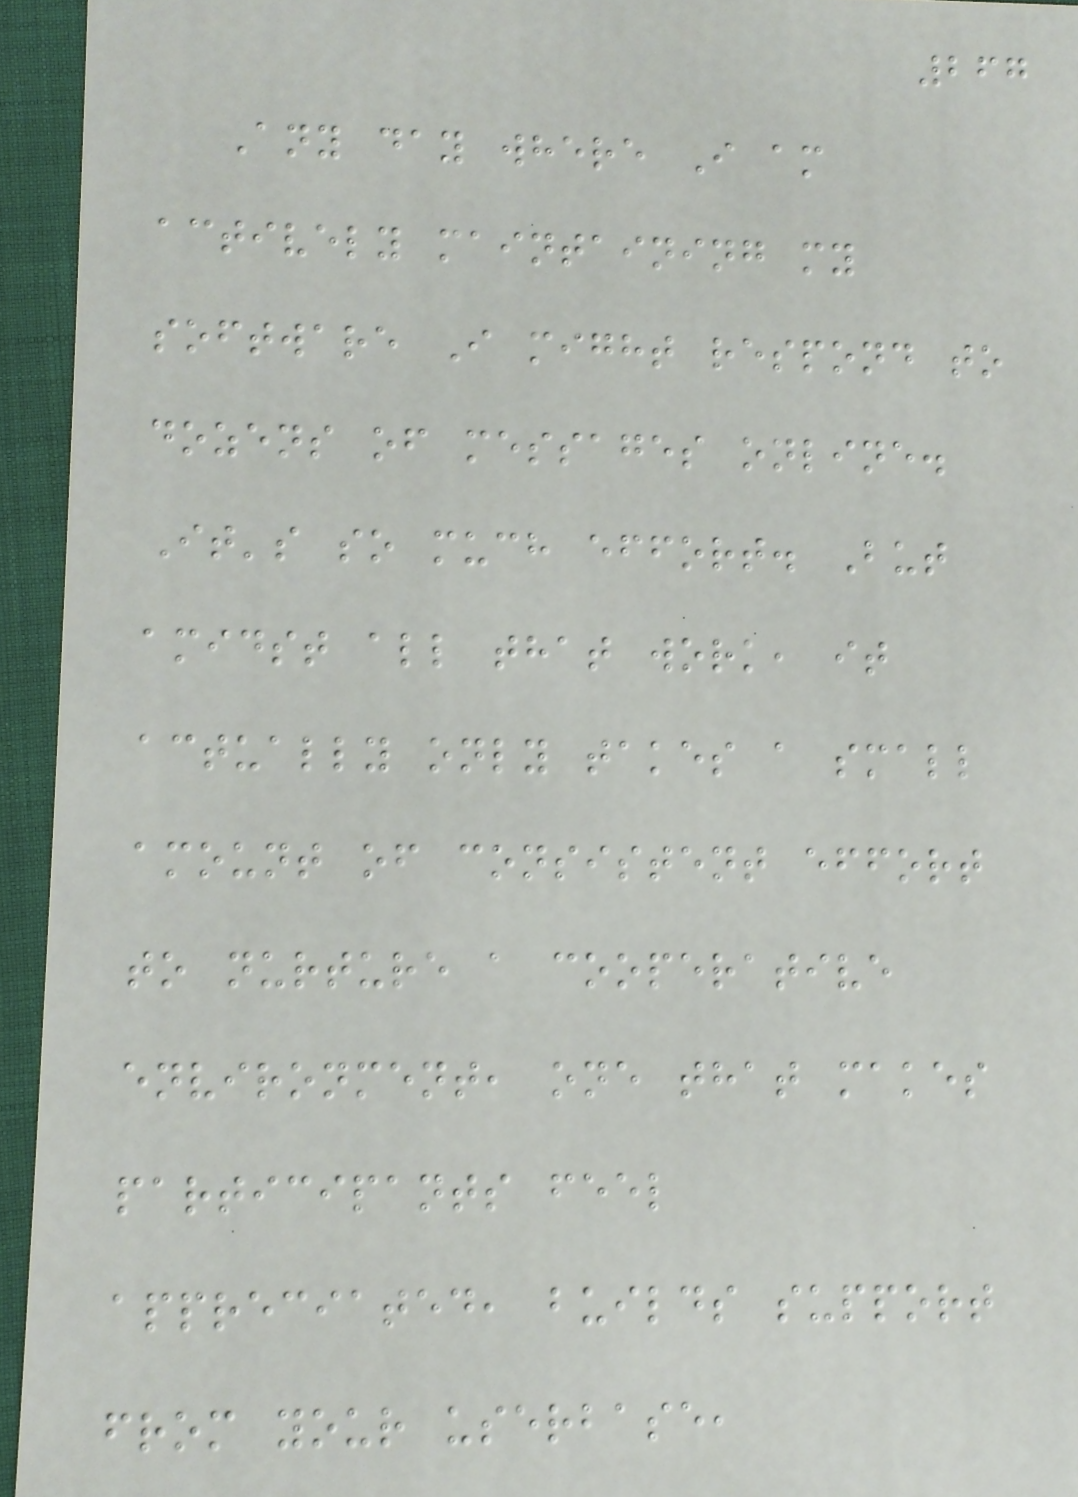267
Any day where I am
actively maintaining my
software I might respond to
dozens of messages online.
It's so much effort. But
amidst all that work, it
actually only takes a small
amount of consistent effort
to nurture a cooperative
environment, one that makes
participants feel
appreciated, builds support
from your userbase,
